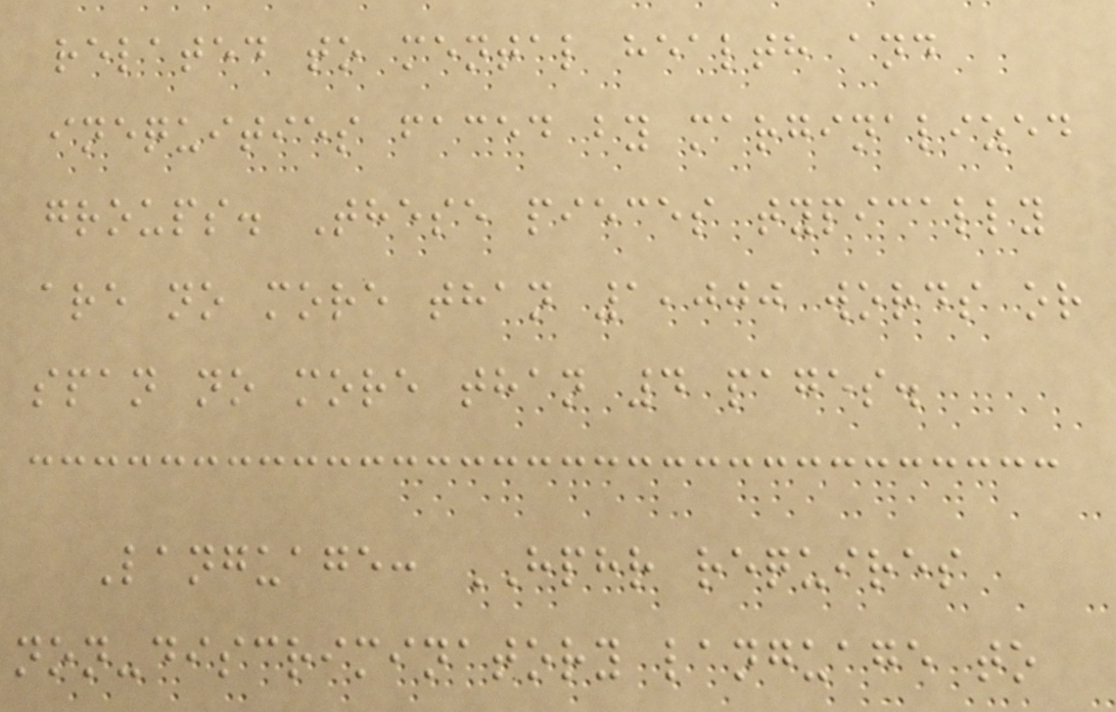related to mental health and
inequities faced by marginalized
groups. These pieces typically
are no more than 1,000 words or
span no more than 4 pages.
Language: HPHR requires
non-discriminatory language to
